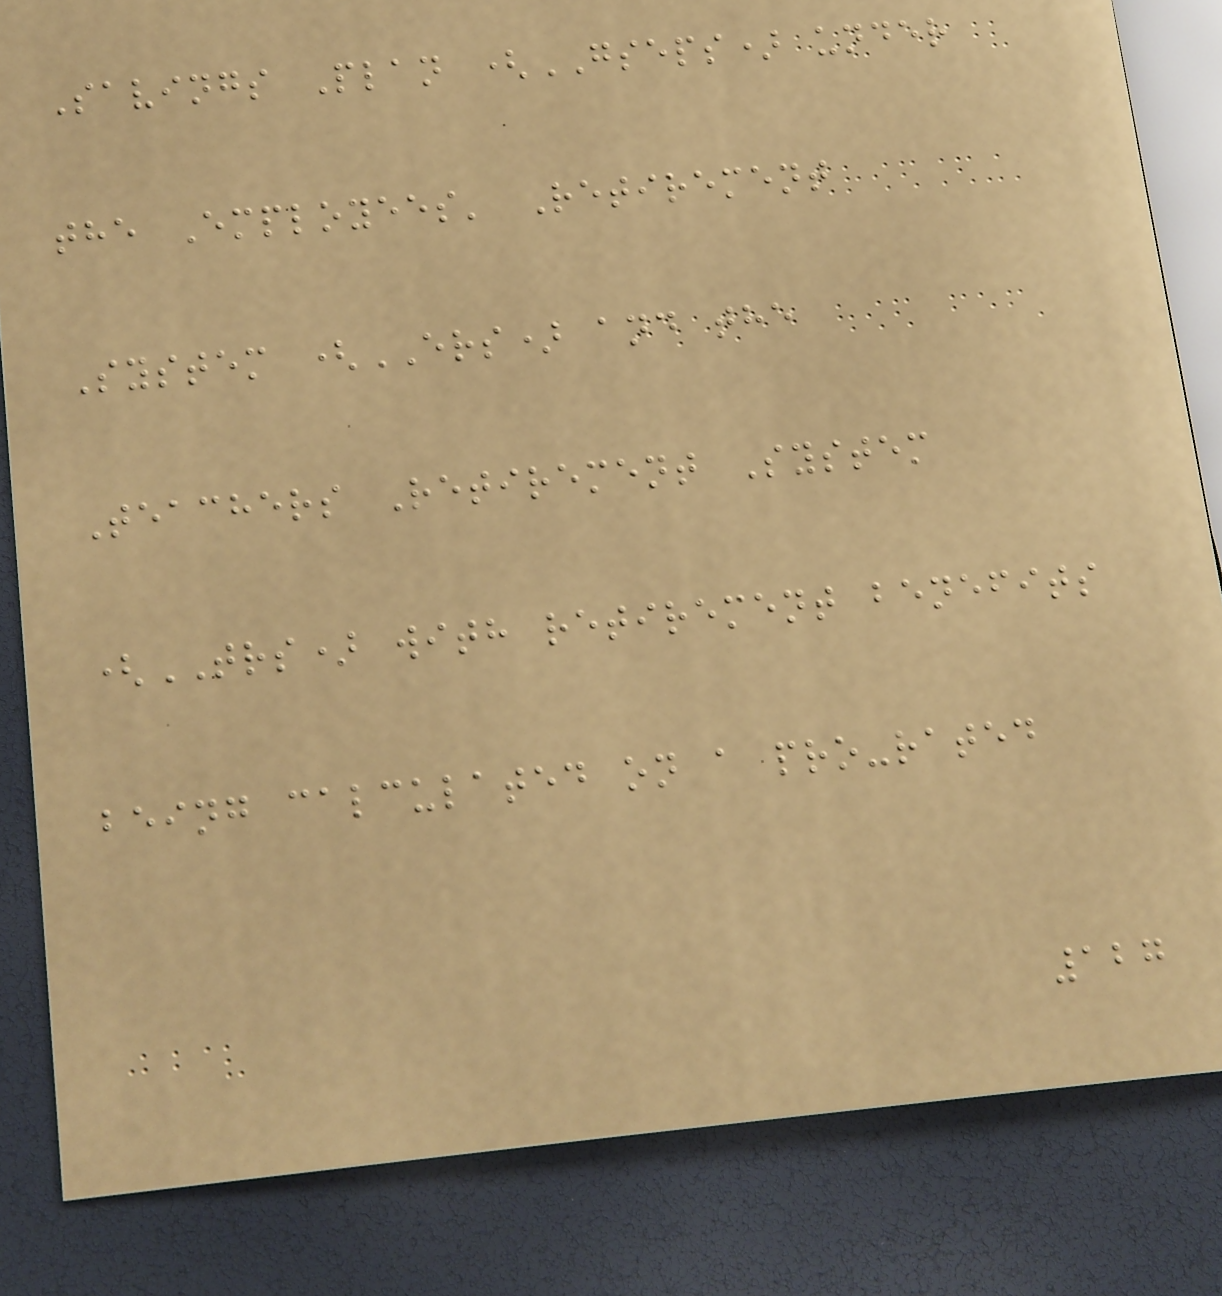Savings Plan (GSEPS) under
the Employees' Retirement
System (ERS) and the
Teachers Retirement System
(TRS) with retirement benefits
being calculated on a pro-rated
127
